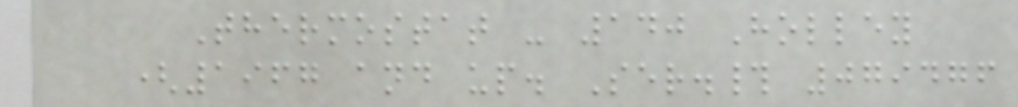Thermostat - 140 Holley
(1967 and up. Ser.# 079476
